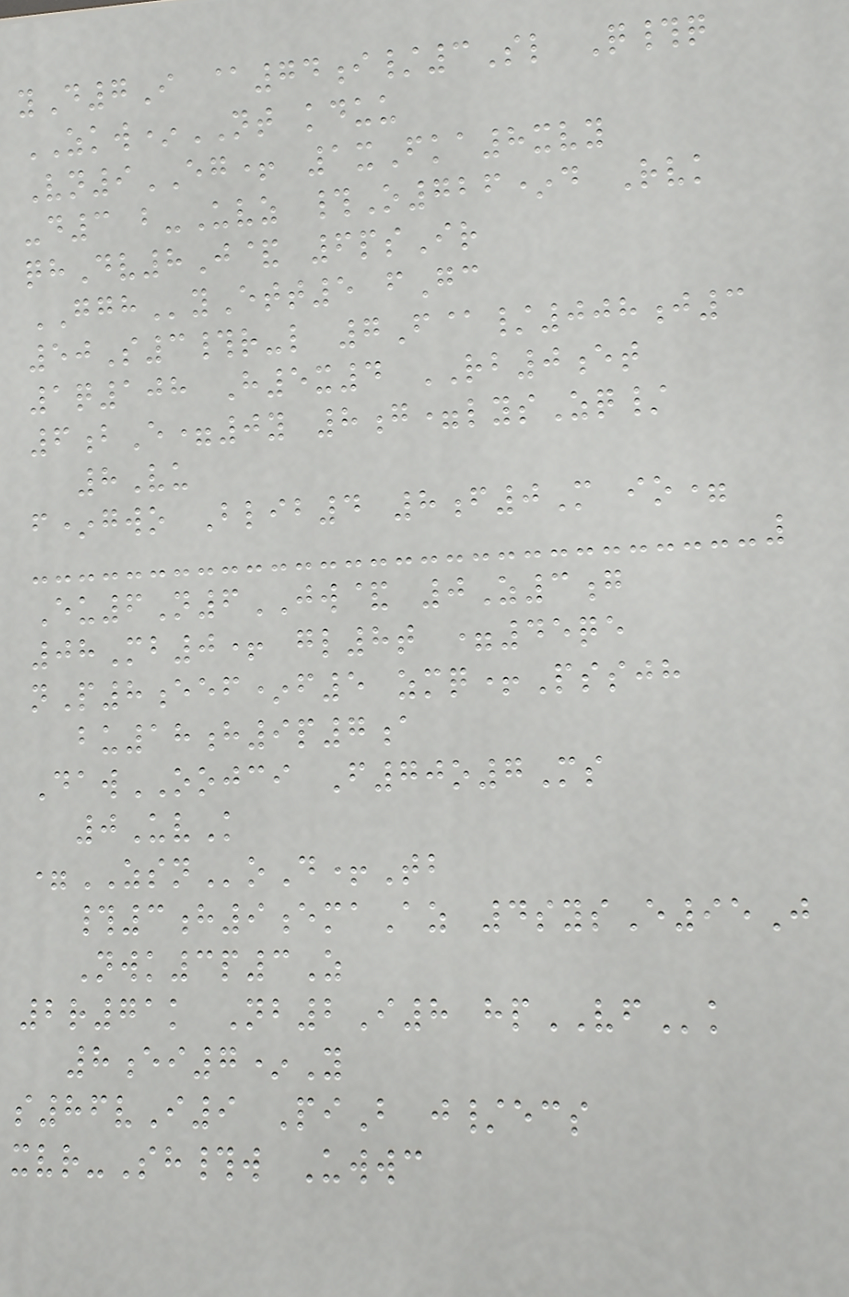yD7I @74i/3Sl Q#q
ZKW*NT kduu
Vn9EG+ 1xFka8xvy
-d3 b-Uvz #O726*d Rvk
qhDv8J& 6psIr
GGHyEtt5 fGc
50S3#r-l 7F@/008j3
1q108 H5x4 RB0et
6bE=0y 8g=lysZq/
8Vu
f*gwo Blib4 8f0M io=
Eu6N6JW& 0Z3g
08Mb0+ gl8t =45qe
nP8eef*f5 zmq+Pssjh
bu18h9p7a
DawOOJCI F70o7Ms
0UvK
=ZSNoD+Tb
#3h9emaAz 4sysE95J
Nwk3p3Z
2r71k Nb2I8 hpVFk
8ei7*Y
s86vI9 PiB j/ecs
xvr-Sh#w Uwwc
